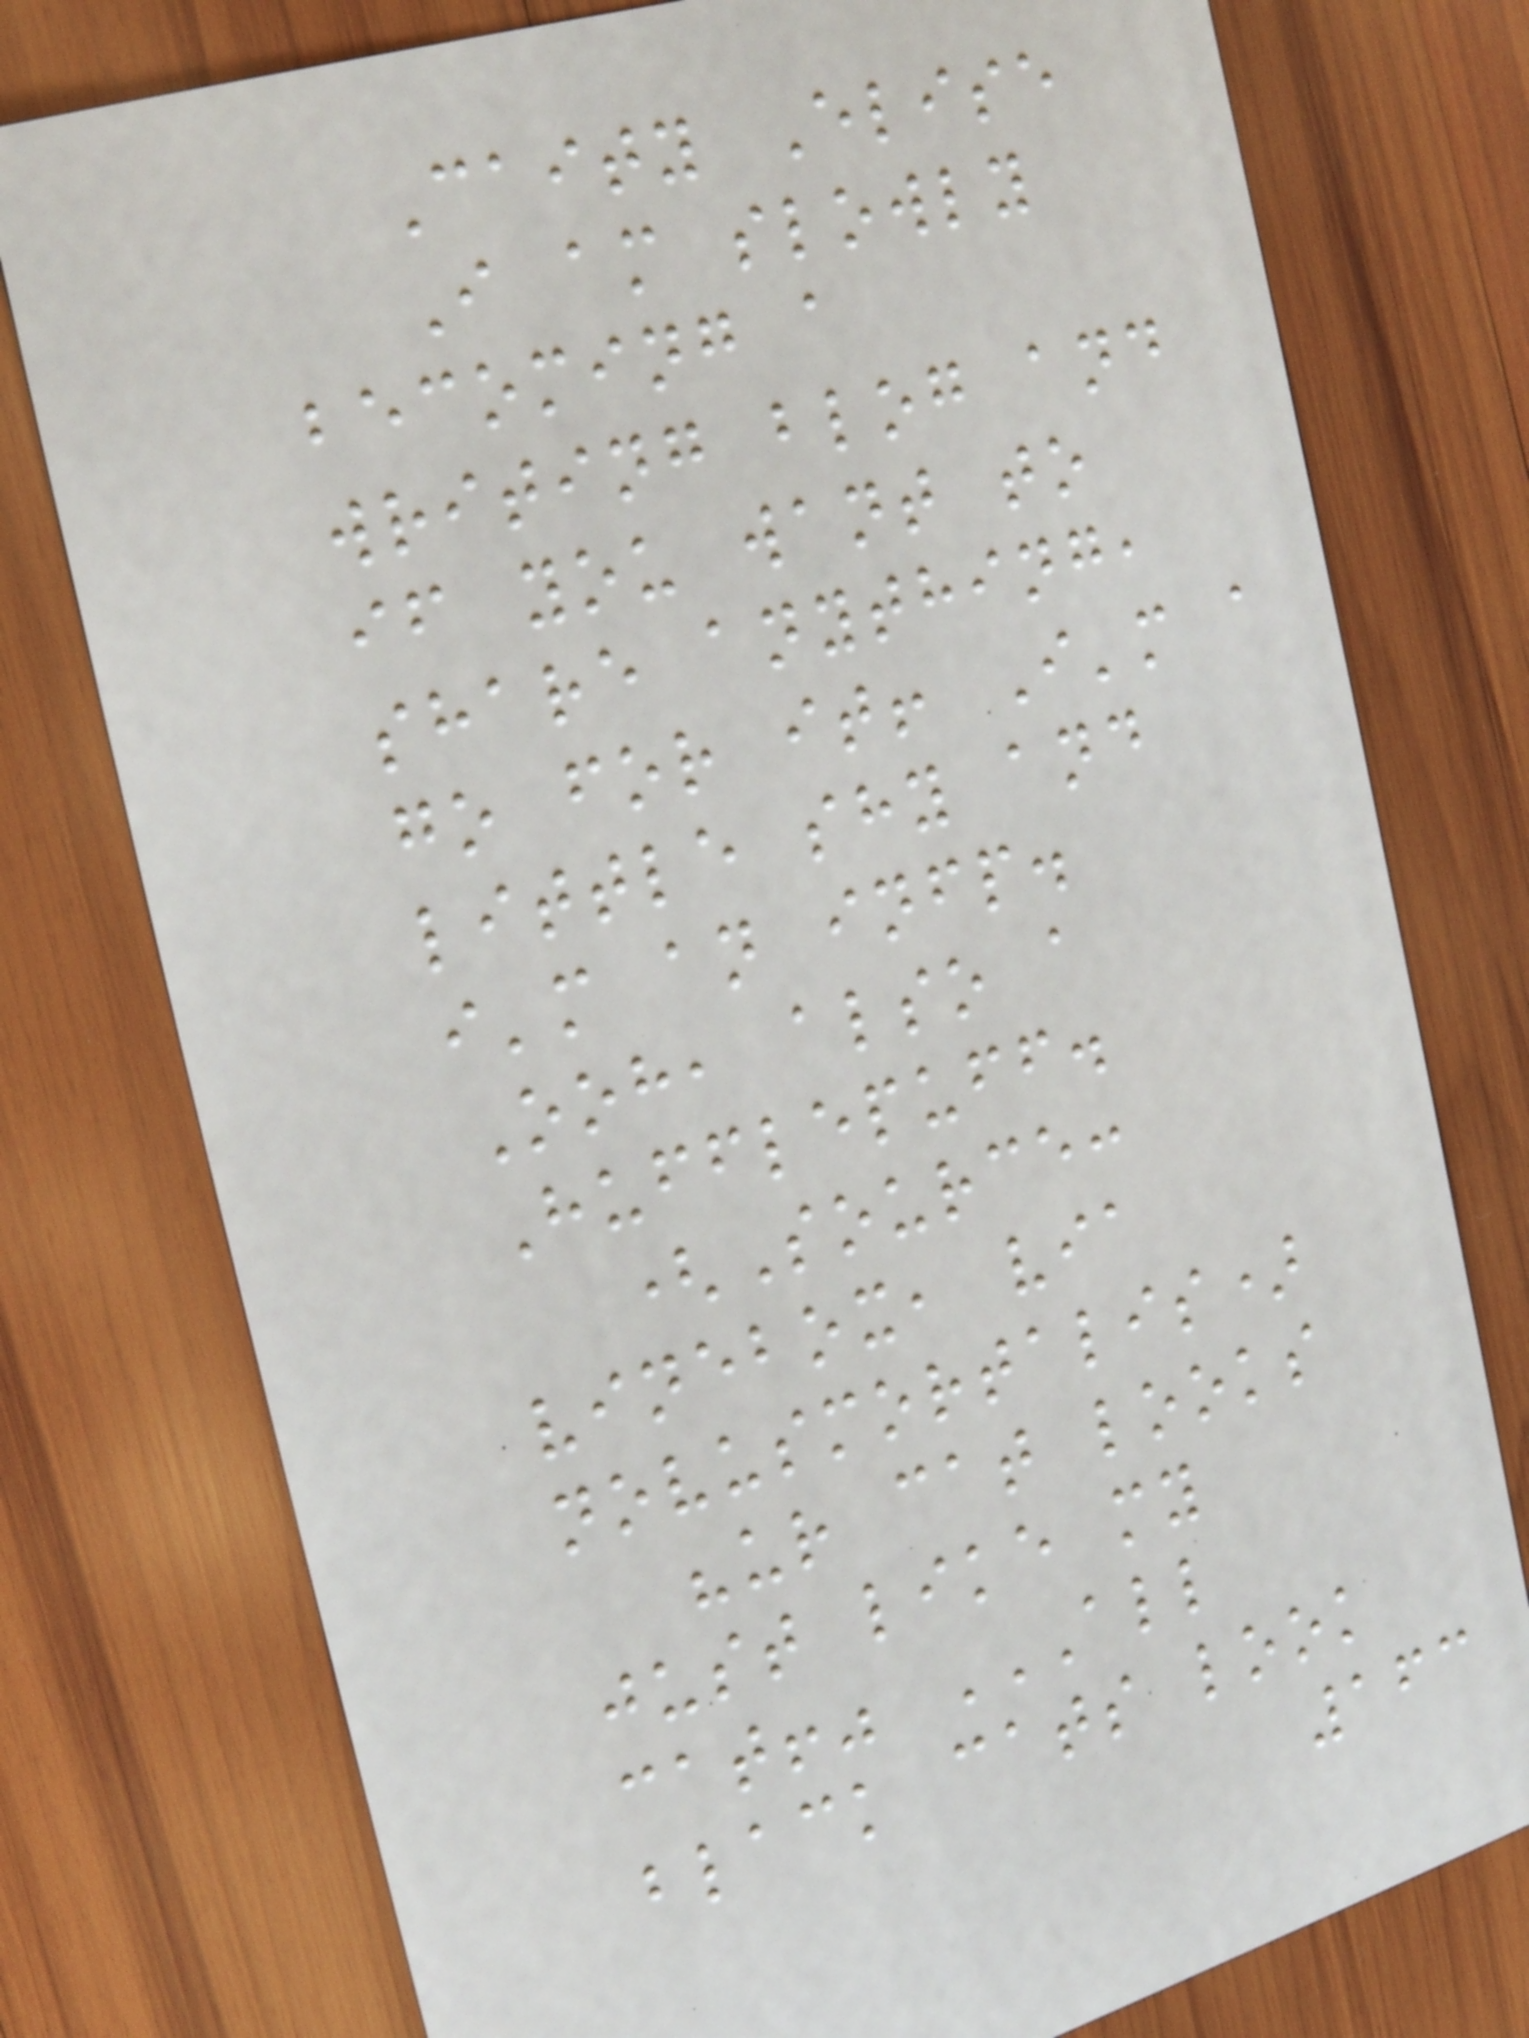Caity Elise
I am slowly
becoming a
writing blog and
if you want to
share anything,
go for it! I'm a
little shy and
i'm an infp.
Ooh, also a
Hufflepuff.
(Source:
vinebox, via
novusmortalis)
"ur cat looks
just like my
cat!" ALL
BLACK CATS LOOK
163
